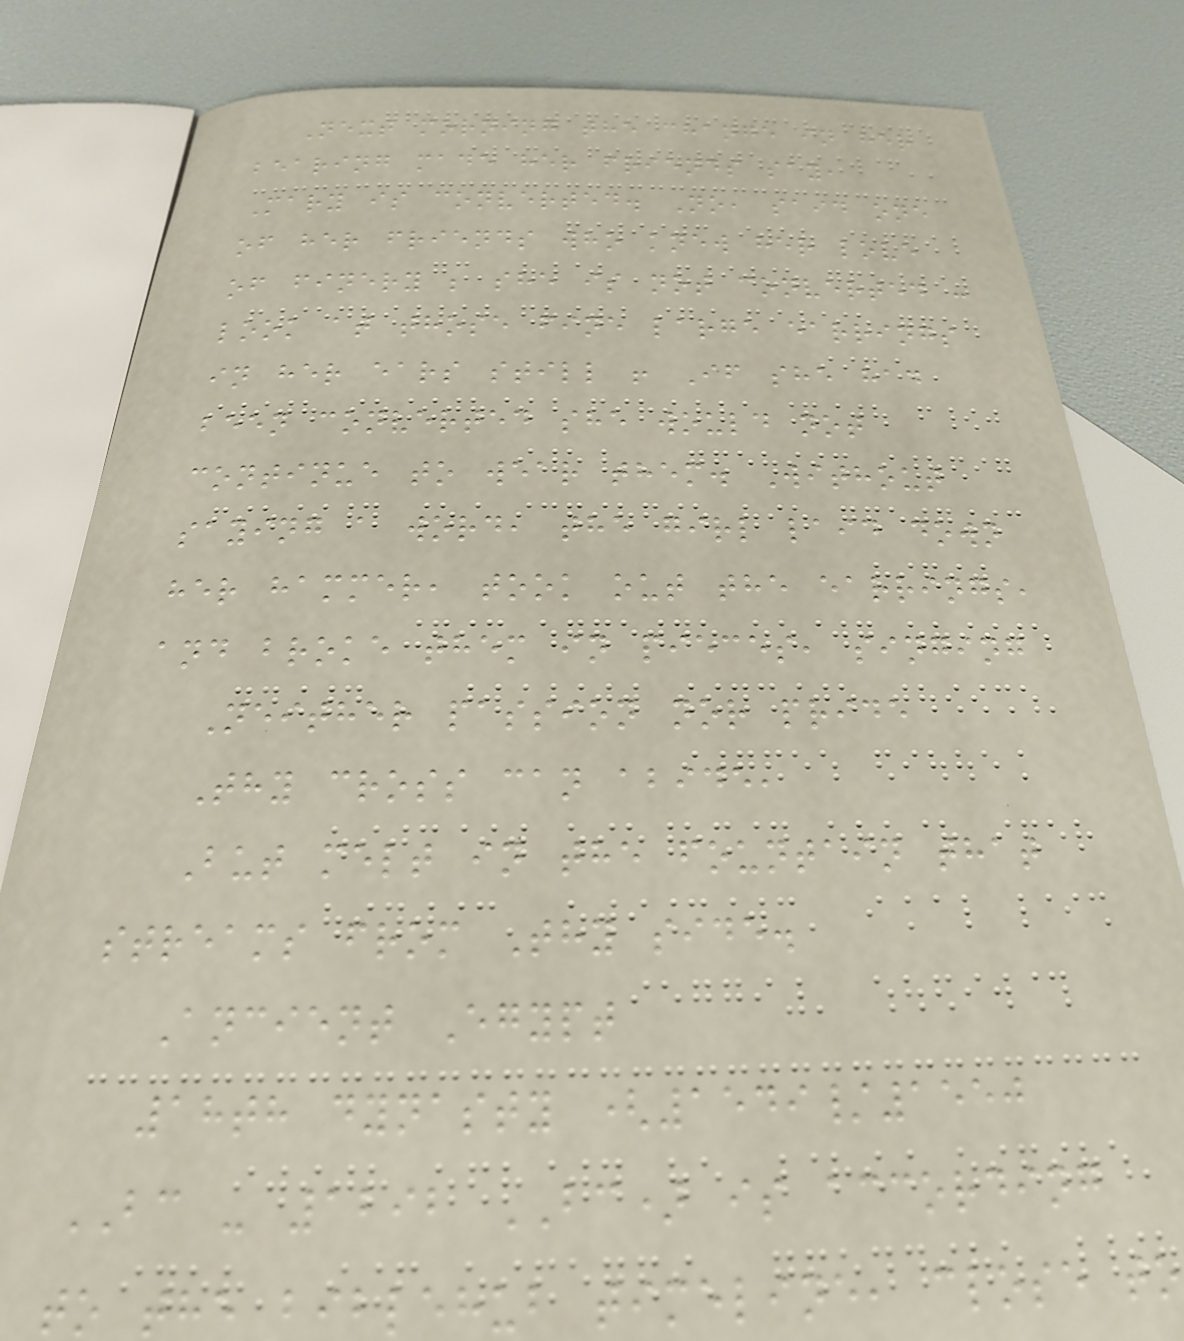Next morning the change in her
bearing made her friends say,
Mary is converted. No, said one
of her friends who knew her love
of finery ; she is not converted :
look at those fine large earrings
in her ears still ! If she had
been converted she would not
continue to wear them. Without
saying a word, the girl laid down
her hammer, took out the earrings,
and broke them in pieces, singing
Neither passion nor pride
Thy cross can abide,
But melt in the fountain that
streams from Thy side.
Ancient Egypt
18th dynasty (1549/1550
BC - 1292 BC) is according
to the biblehub timeline, close to
